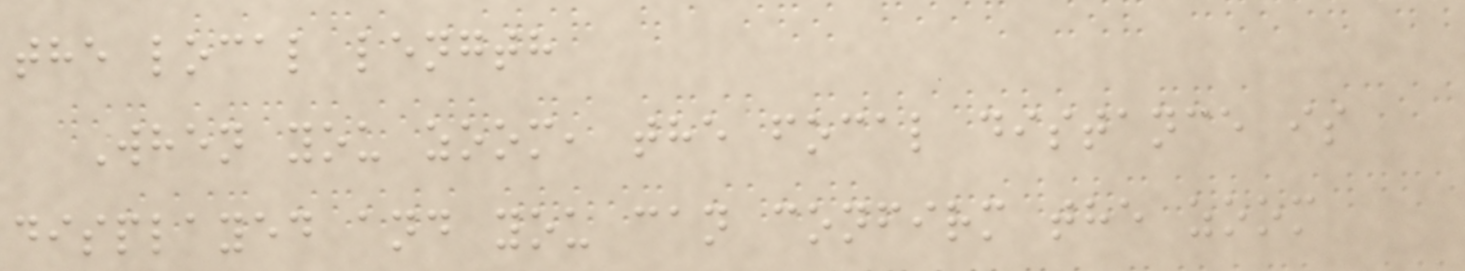the local length
When you zoom, the focal distance is
displayed and you can confirm the zoom
